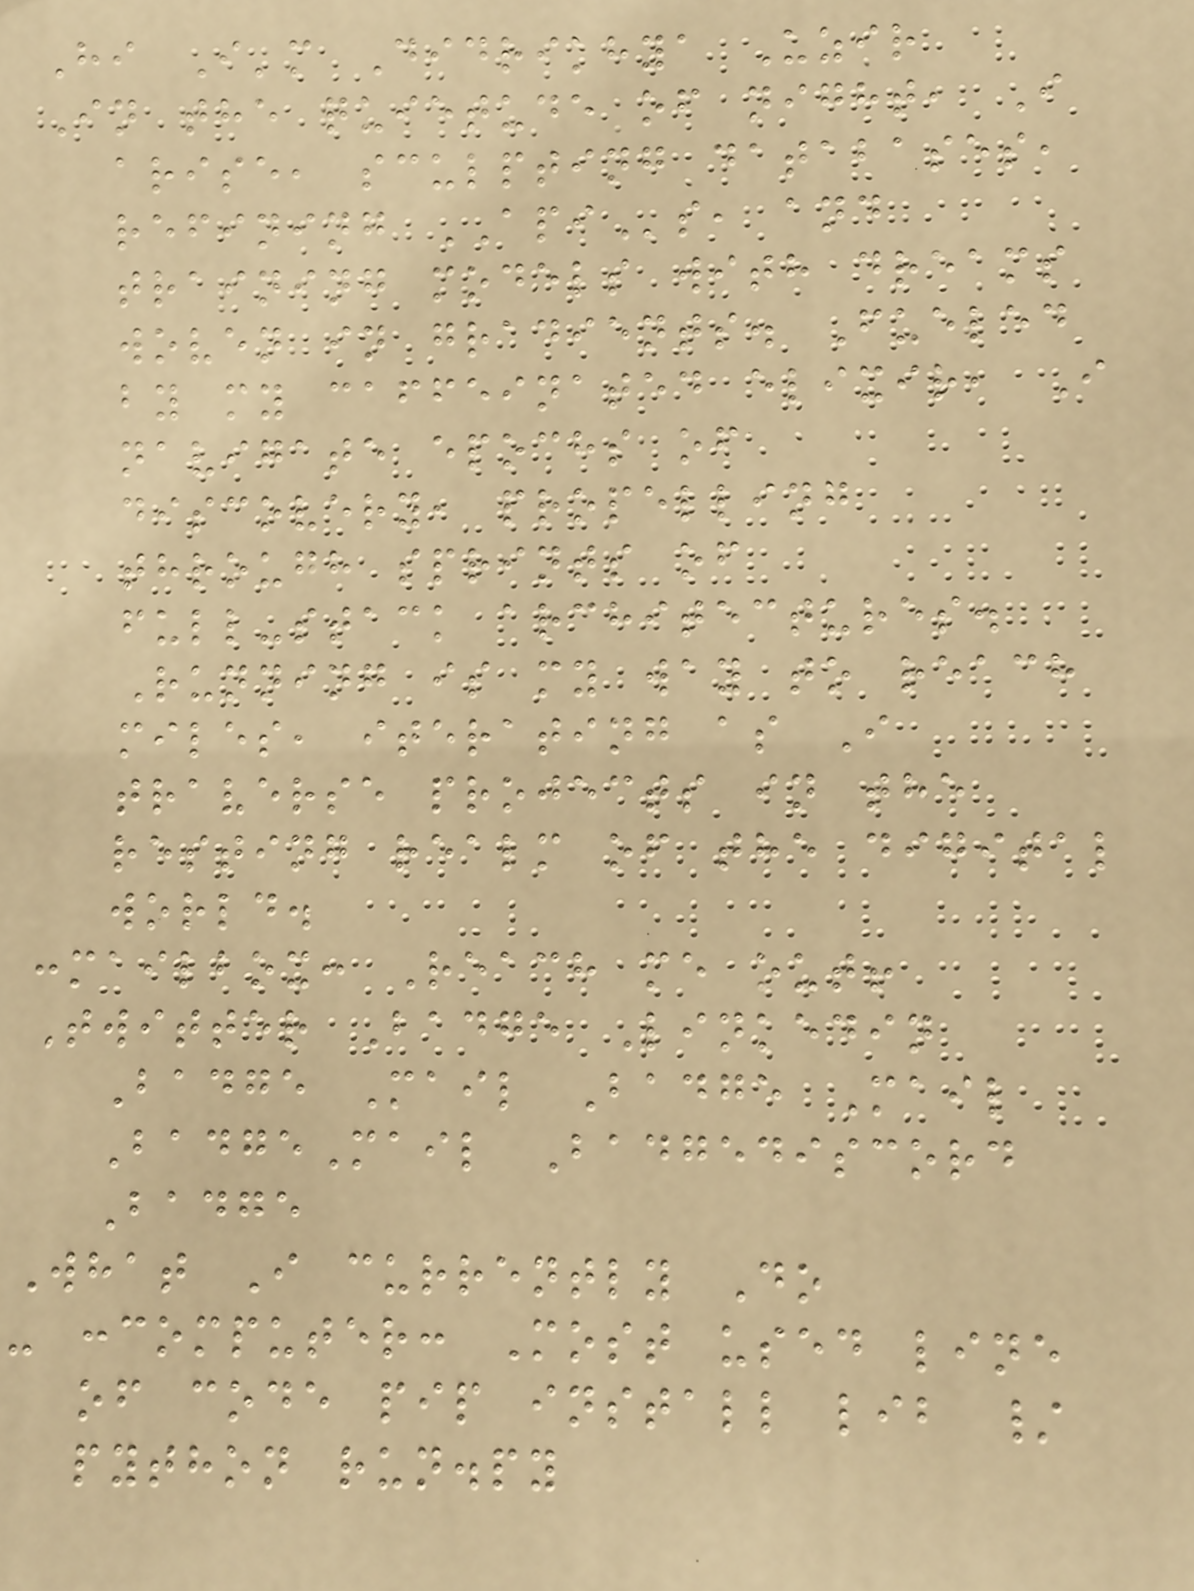Hi I'm Didrikhya Uzir
In the quietude of night, I
arise, sculpting databases,
refining APIs, and
training models with dreams
woven in gradients. Fueled
by my caffeinated elixir, I
navigate epochs of
discovery, propelling
through sprints of
full-stack architectures.
Running is my way to reach
miles, iterating as I
traverse projects in the
resting realm of the digital
world.
:mailbox: Reach me out!
Twitter Badge Linkedin
Badge Mail Badge Mail
BadgeMail Badgediscord
Badge
What I currently Do
- :computer: Most used line
of code pip install lib /
python run.py
